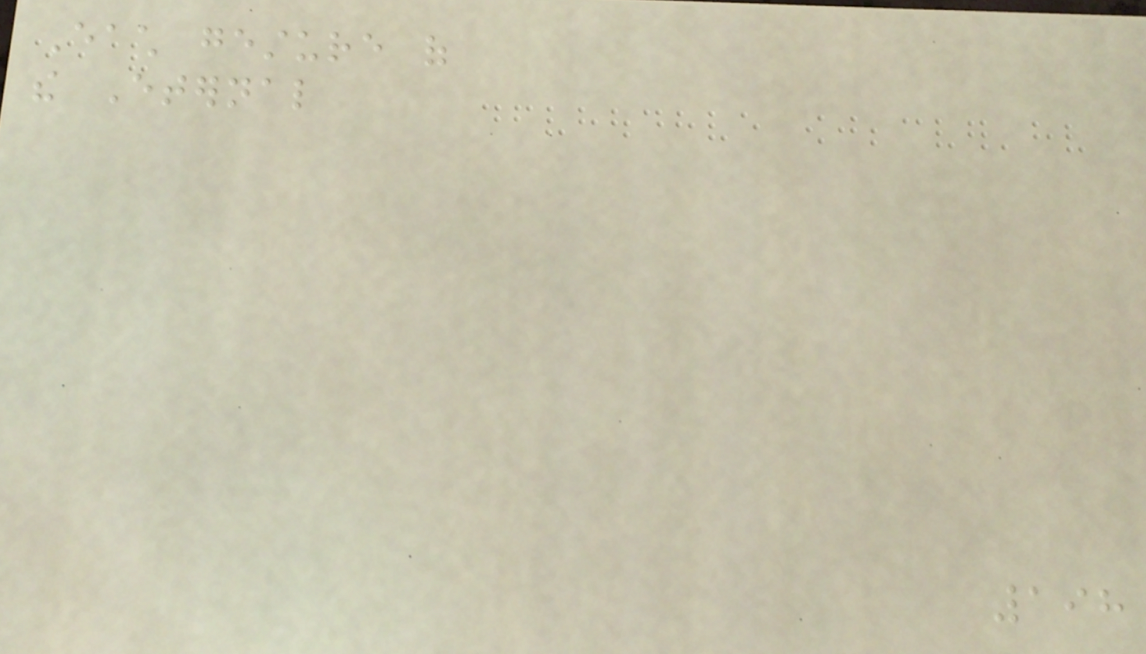Each gesture of
the Eternal
198
